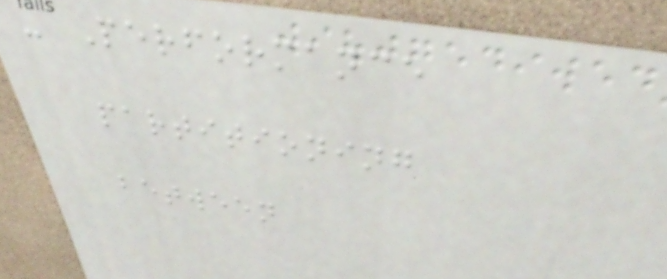- Performance
partitioning
between
